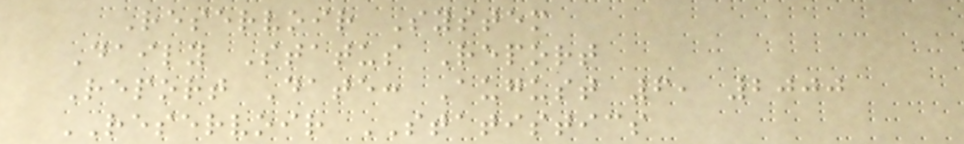Reservoir System
Daily Status Report
Report Date: August 6, 2000
RESERVOIR STATISTICS
